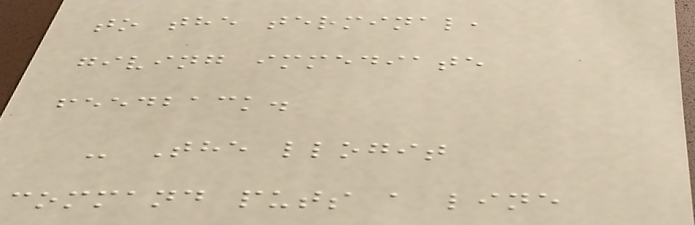to the terminal,
giving immediate
feedback.
- The llogit
command puts a line
